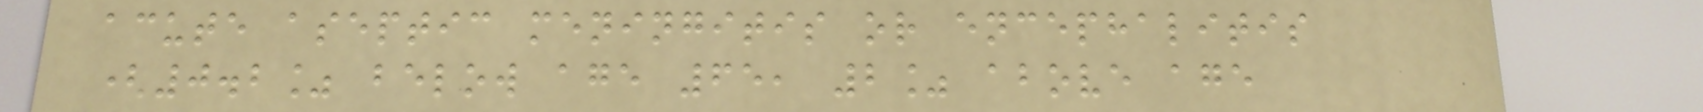acute aseptic meningitis or encephalitis
(0.2% below age 65, 2% above age
